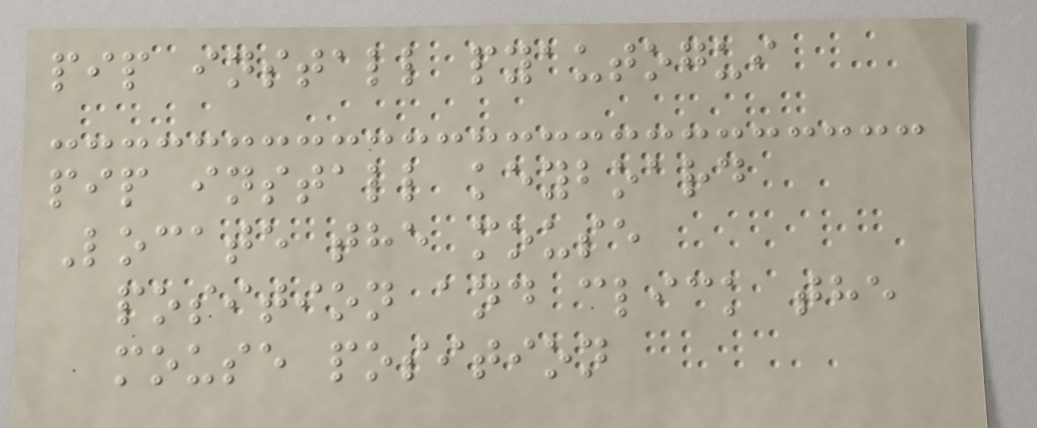pip install pyautogui
pip install keyboard
Locate the mouse
position and click the
mouse position
